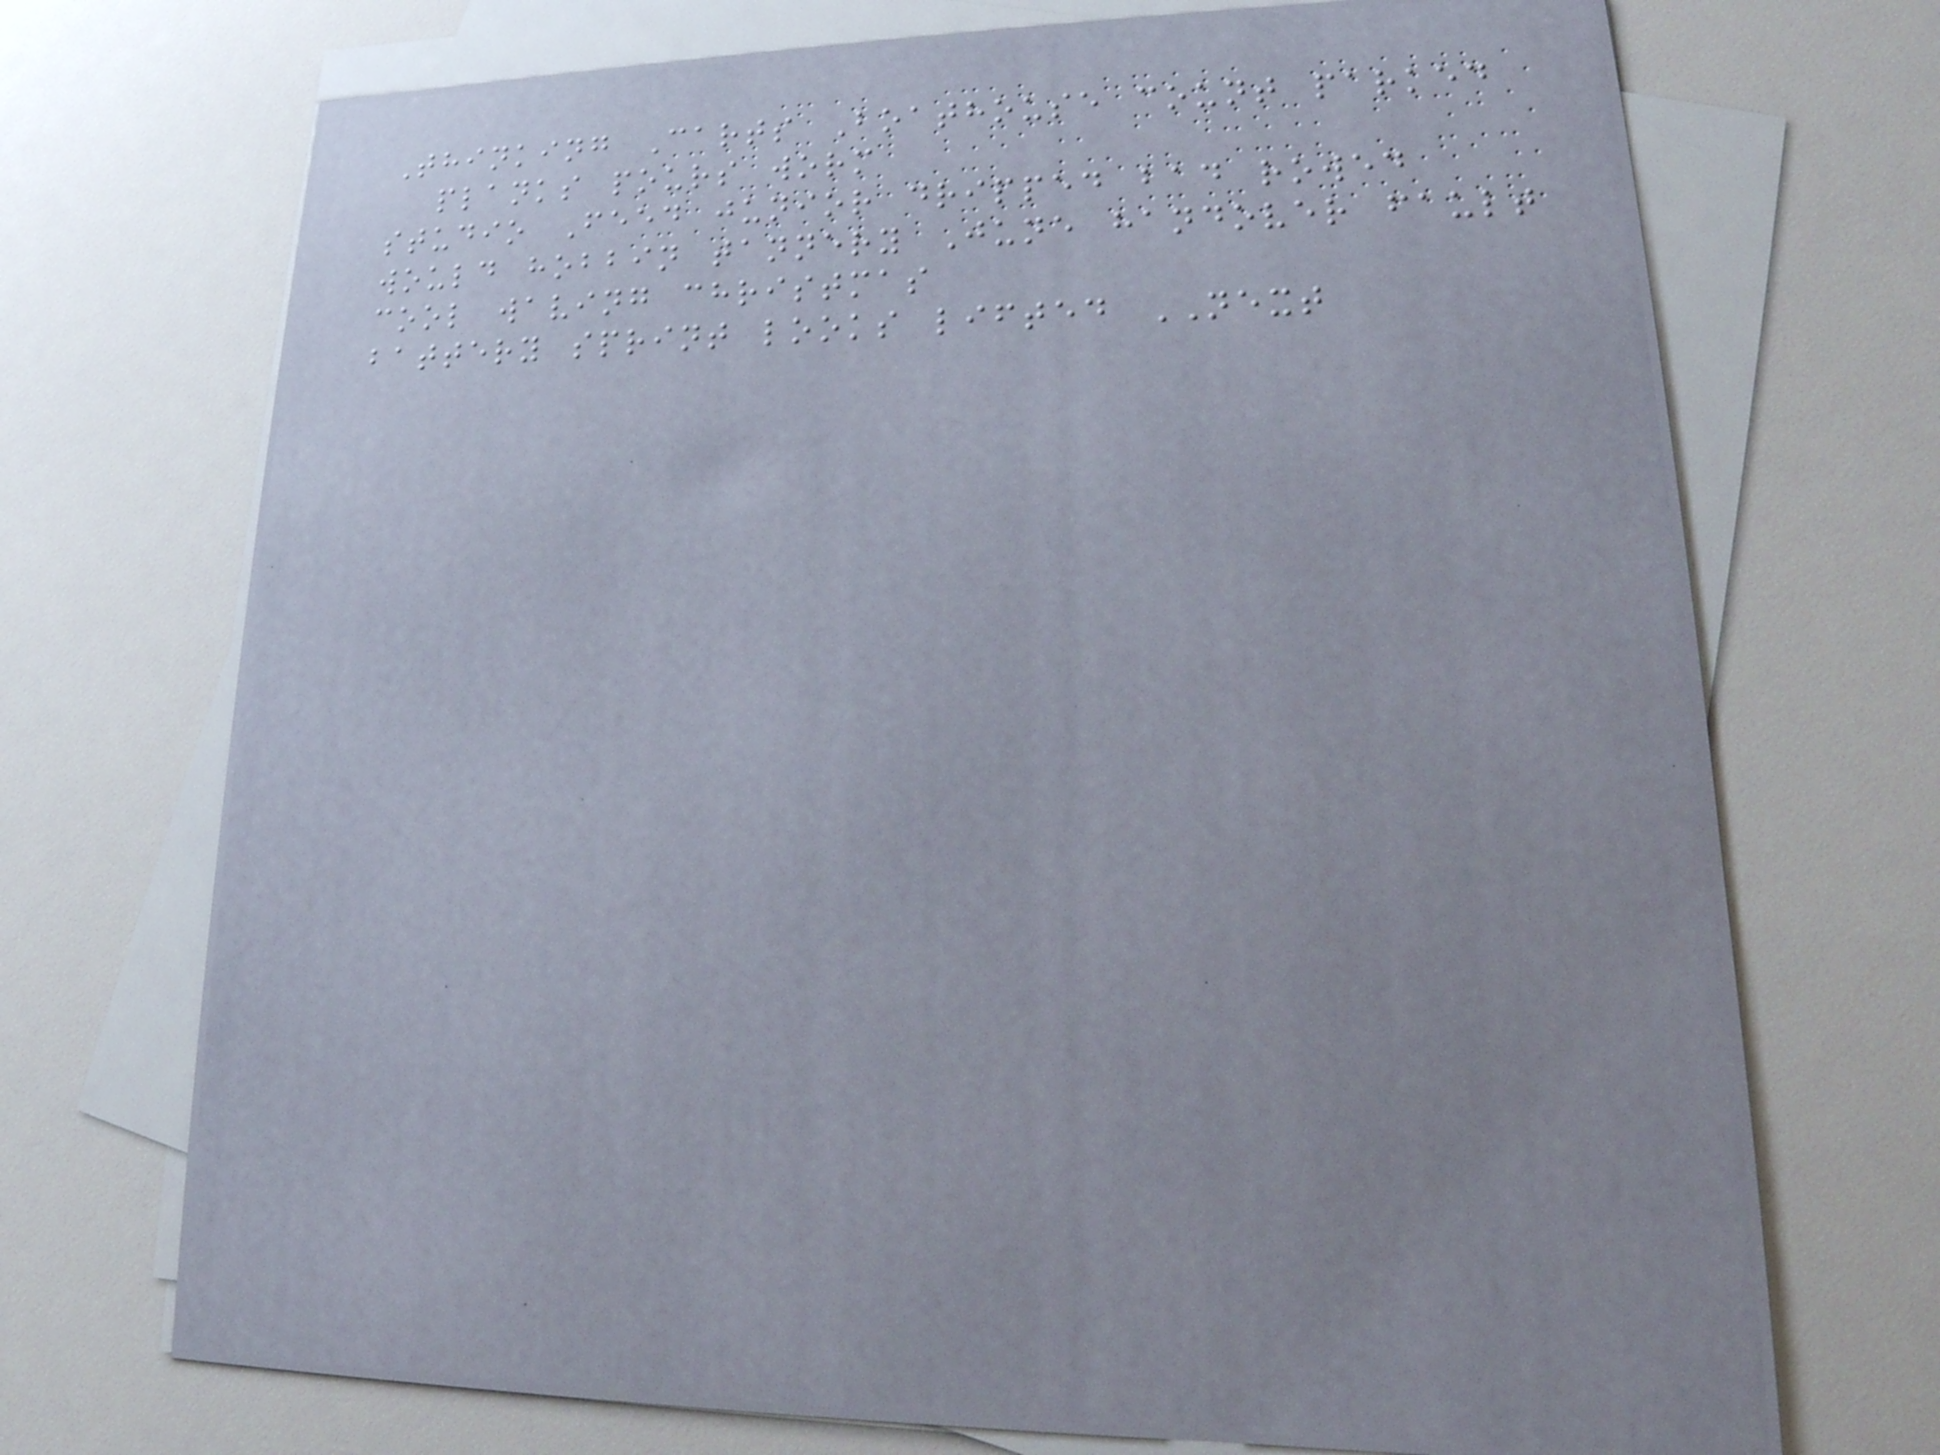Thinking Carts Boathouse count parked
planks pours worm
studio Feed junior dripped bad rowed
would hobbin tannery June handover fault
cool waving christmas
battery sprint looks lifted NEXT
